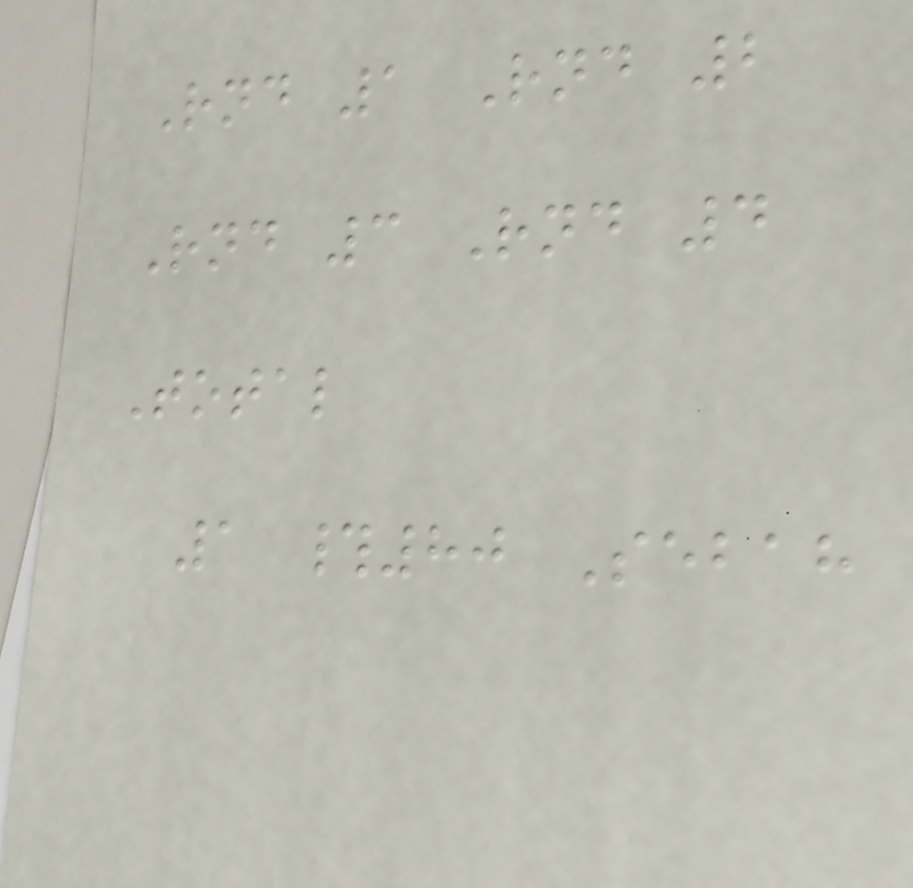Rnd 1 Rnd 2
Rnd 3 Rnd 4
Total
1 #80 Sebah
